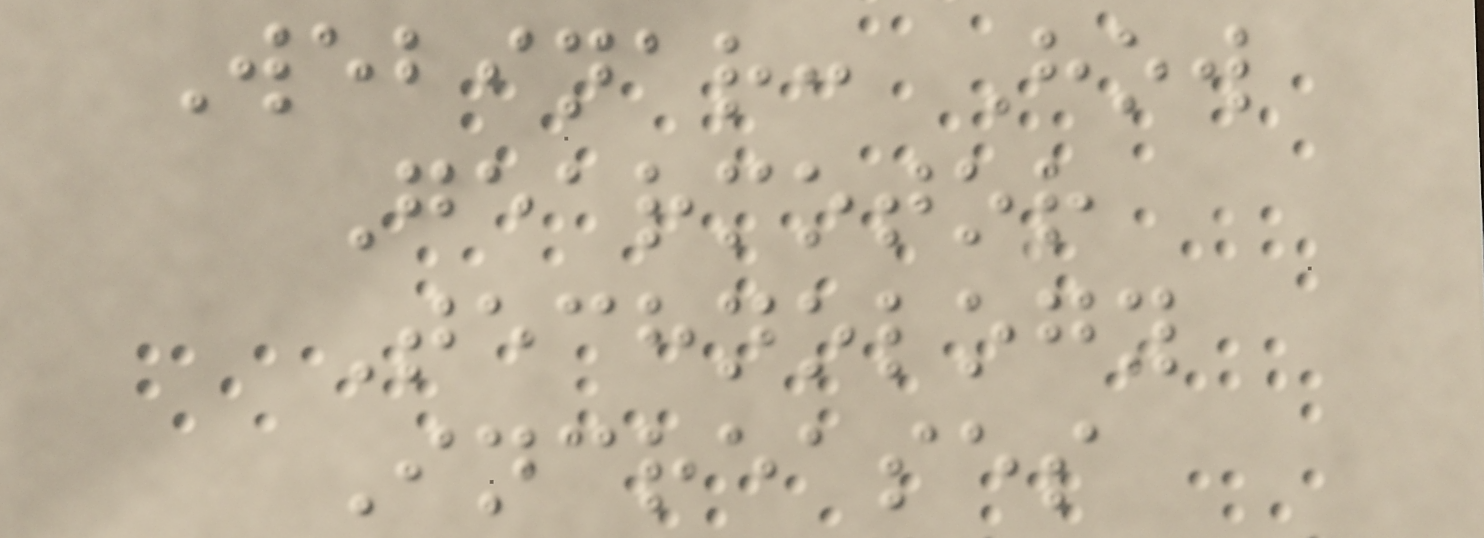Webinar: How
Gearmotor
Technology
Increases
